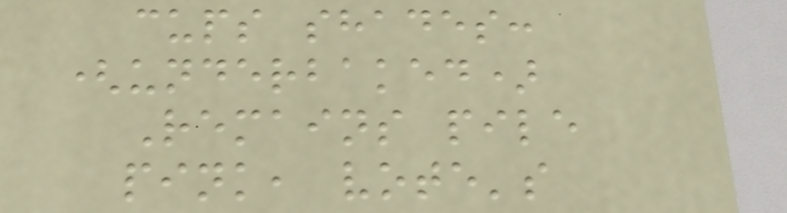cups shades:
(underbaked)
Remains pile
pink, vote's
